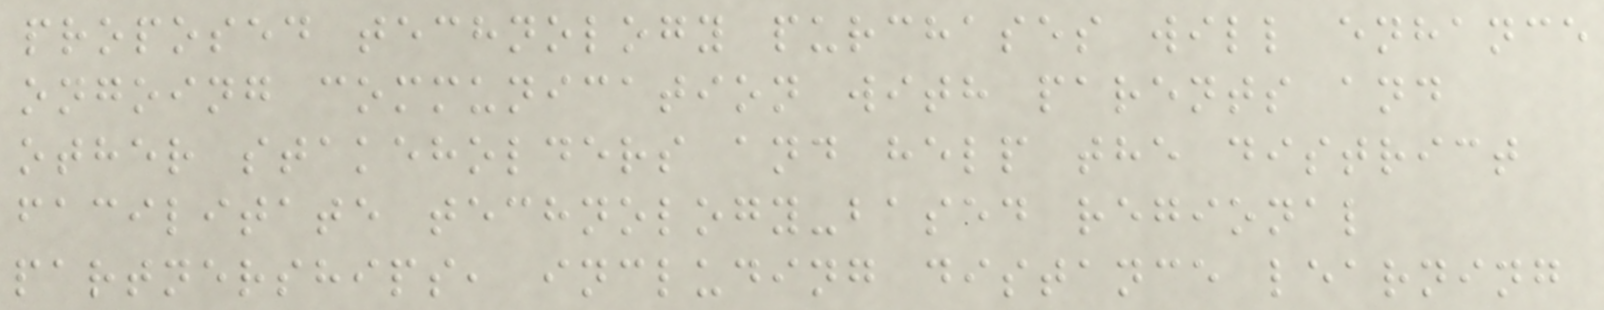proposed technology purchases will enhance
ongoing communication with parents and
other stakeholders and help the district
facilitate technology-based regional
partnerships, including distance learning
